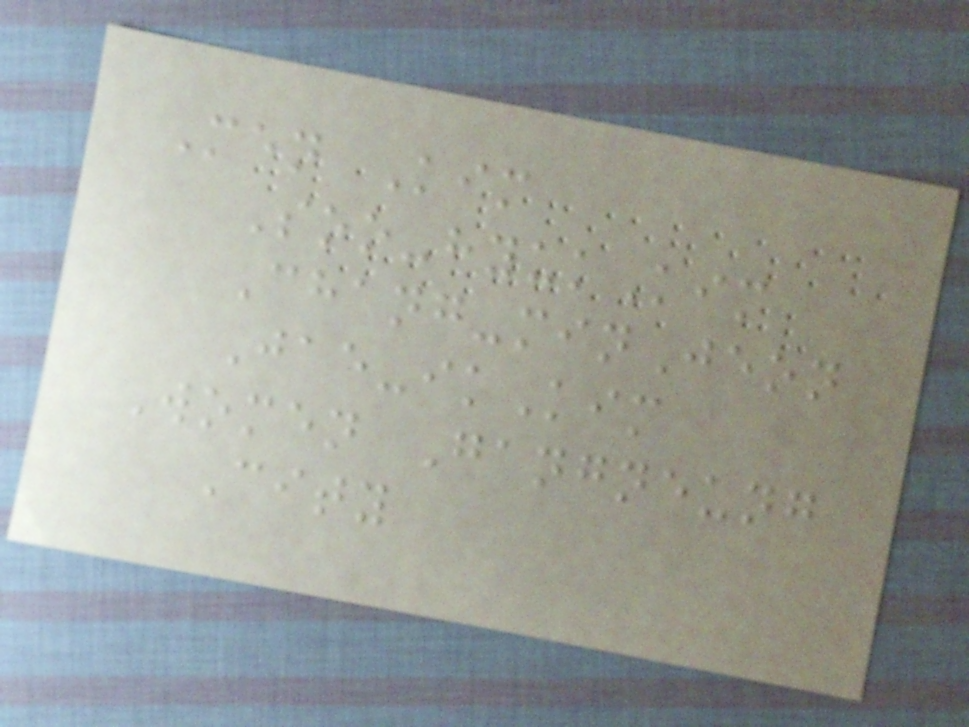Men Kim
Soo-hyukKim
Chang-minJeon
Jae-ikKim
Women Gangneung
City
